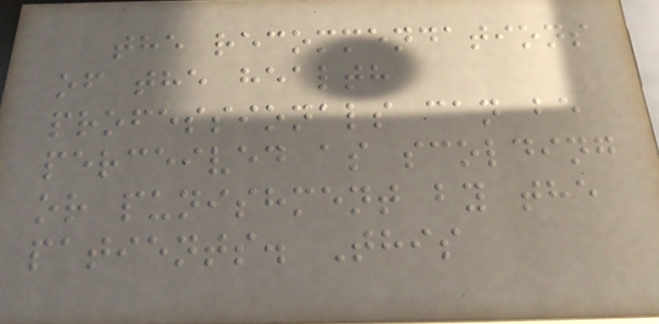the recommendations
of the health
professionals can be
perceived as scolding
or punishment by the
patients. This
